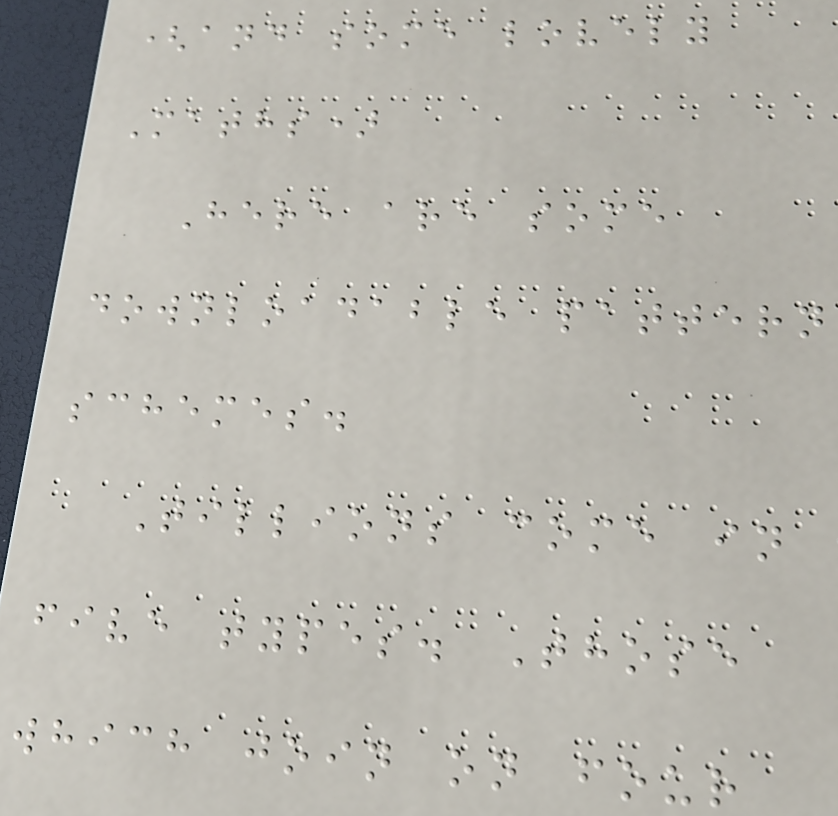(and some lovely
Maths)
Here are some
downloadable pattern
schemes.
Tillions come in
five types. Those
which join on four
